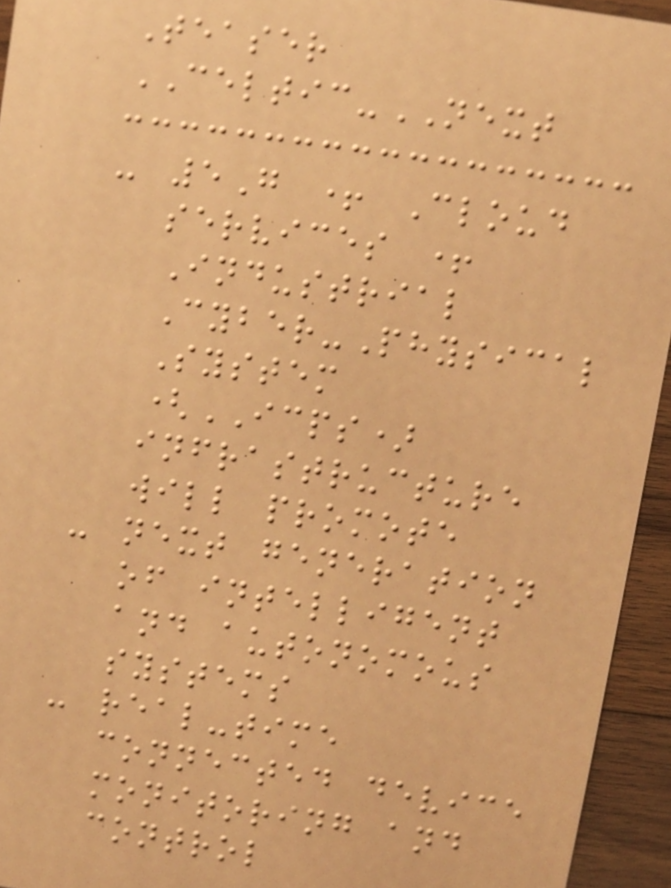Teaser
CELTIC-NEXT
- 5G + Cloud
services +
Industrial
Cyber-Physical
System
(ICPS)
infrastructure
will promote
- next generation
of intelligent
and autonomous
systems
- real-time
connected device
monitoring and
control
